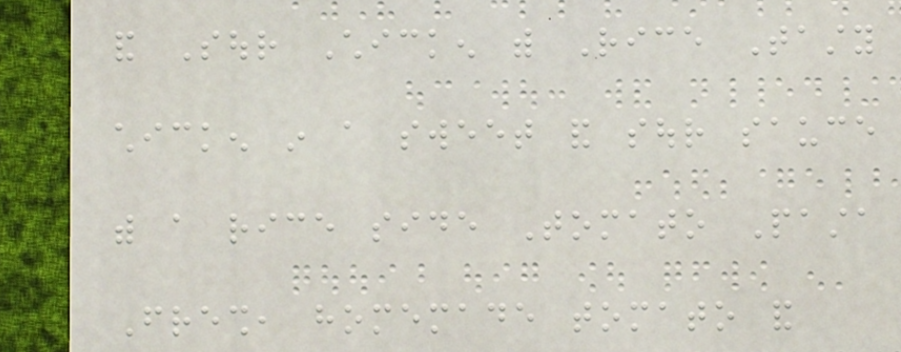and Sour Chicken with Rice Tasty
chicken in a sweet and sour sauce
with a rice side Tomato Pasta
Fresh, homemade tomato and
